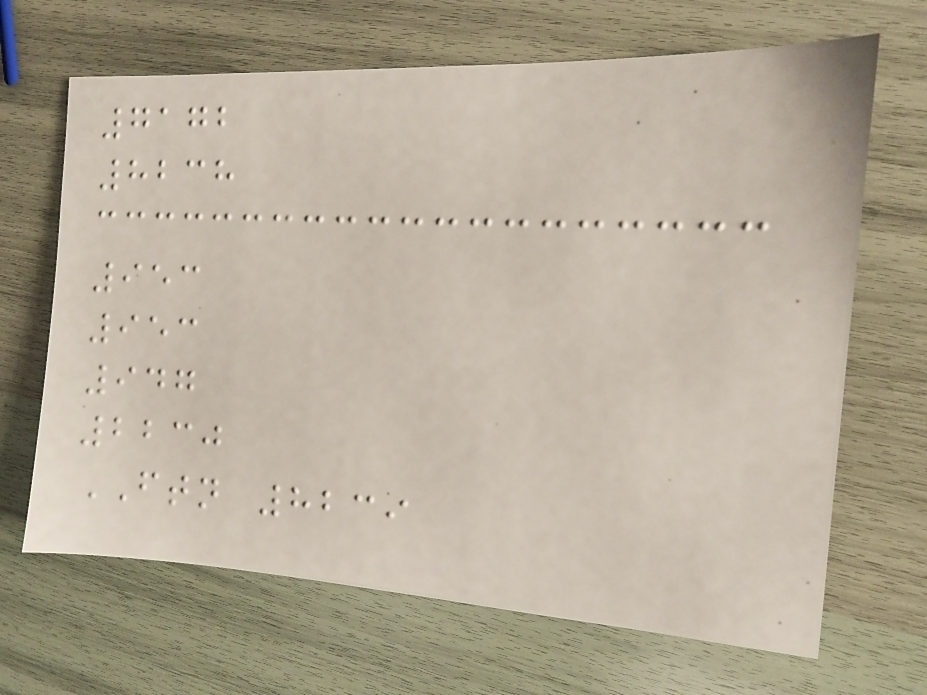7172
8238
953
953
947
2230
FTN 8239
